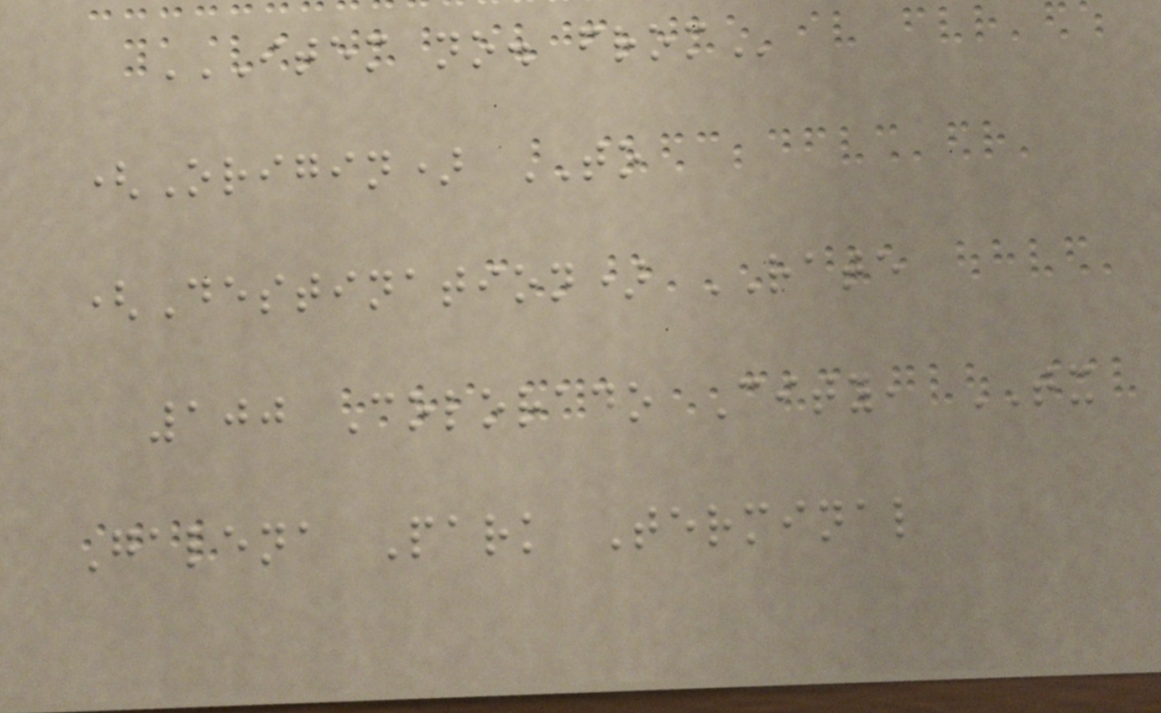ITEM NO. FROM
(Origin) TO
(Destination) RATE
100 Colorado City, TX
Galena Park Terminal
